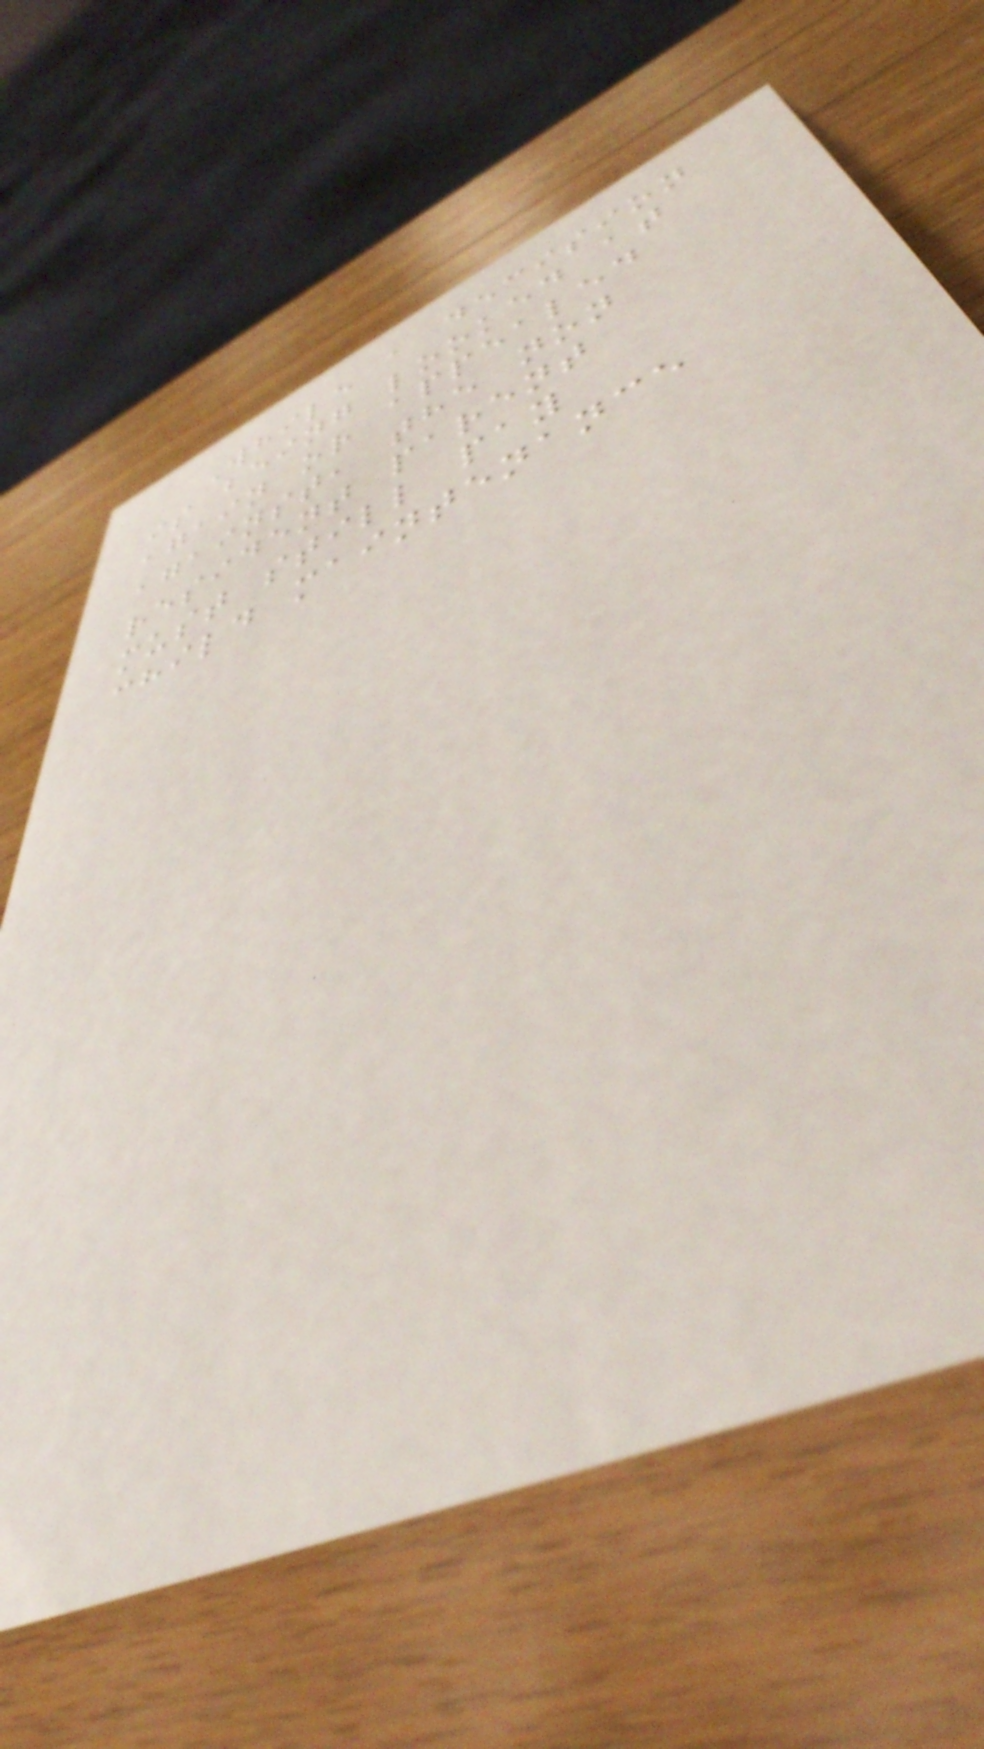While a decision
is being looked at
again or appealed
against, the non
resident parent
must still pay
child maintenance
